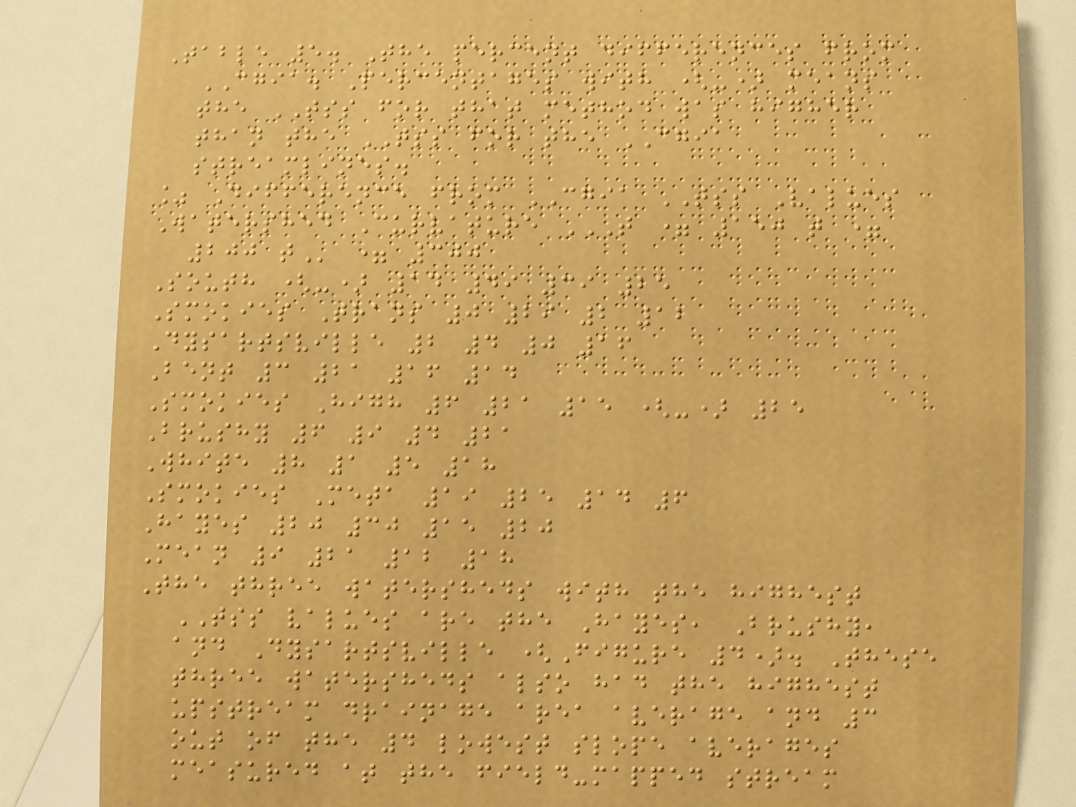Table 5. The percent differences from
CGIA. Percentages with (-) means
the TSS for that method was higher
than the TSS for the CGIA
streamlines.
% Difference from CGIA TSS Values
Watershed Curvature T = 150 T =
200 T = 300
South (-) 14 49 39 25
Smokies Trans 0 29 2 12
Dysartsville 2 4 0 16
Bent 3 21 16 14
Smokies High 6 21 15 (-) 25
Brushy 6 9 4 21
White 8 1 5 18
Smokies Meta 19 25 14 6
Hayes 20 30 15 20
Mean 9 21 12 18
The three watersheds with the highest
TSS values are the Hayes, Brushy,
and Dysartsville (Figure 4). These
three watersheds also had the highest
upstream drainage area average and 3
out of the 4 lowest slope averages
measured at the field-mapped stream
